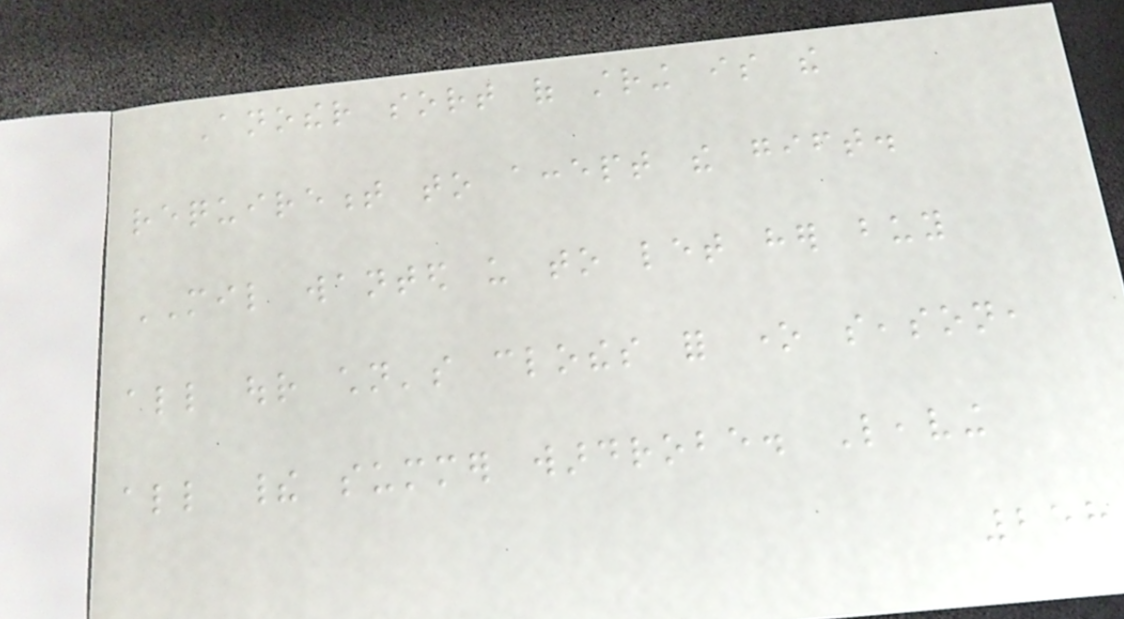Another sort of string is the
requirement to accept the gift.
MIL wanted us to let her buy
all our children's clothes for one season,
all their summer wardrobe. Leaving
258
